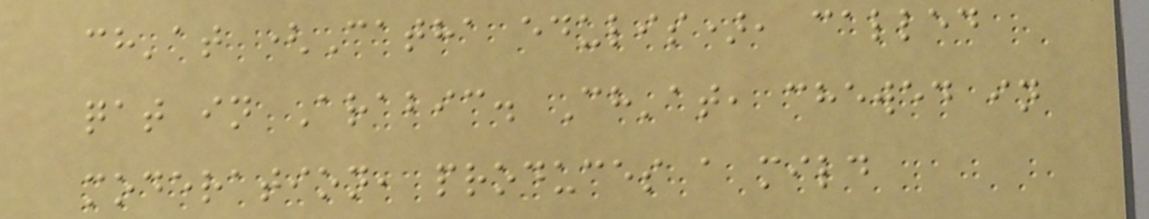ch'at (Catha edulis), called
qat in Arabic. Ch'at, chewed in
moderation, produces a mild
